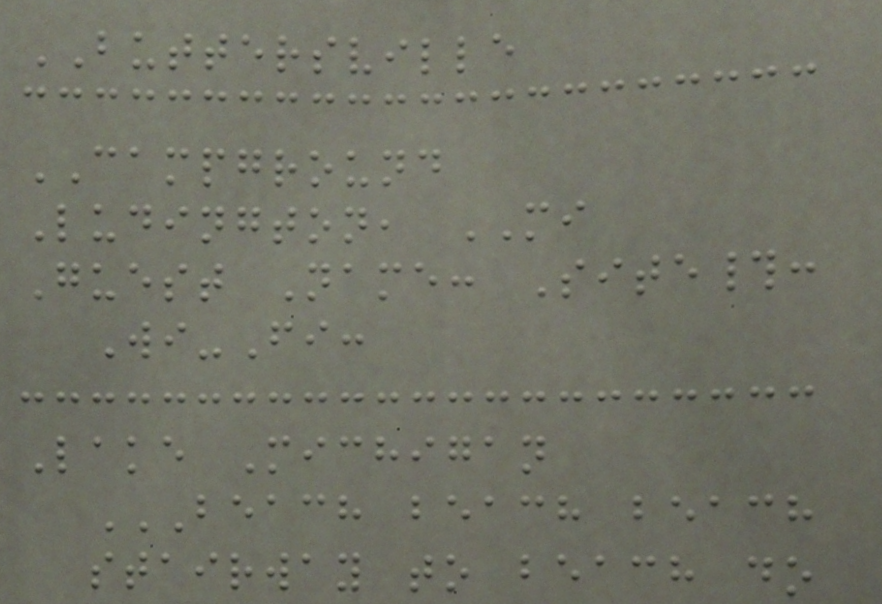BUTTERSVILLE
CAMPGROUND
Ludington, MI
Guest Name: Site#:
Wi-Fi:
Lake Michigan
BEACH BEACH BEACH
STAIRWAY TO BEACH DO
